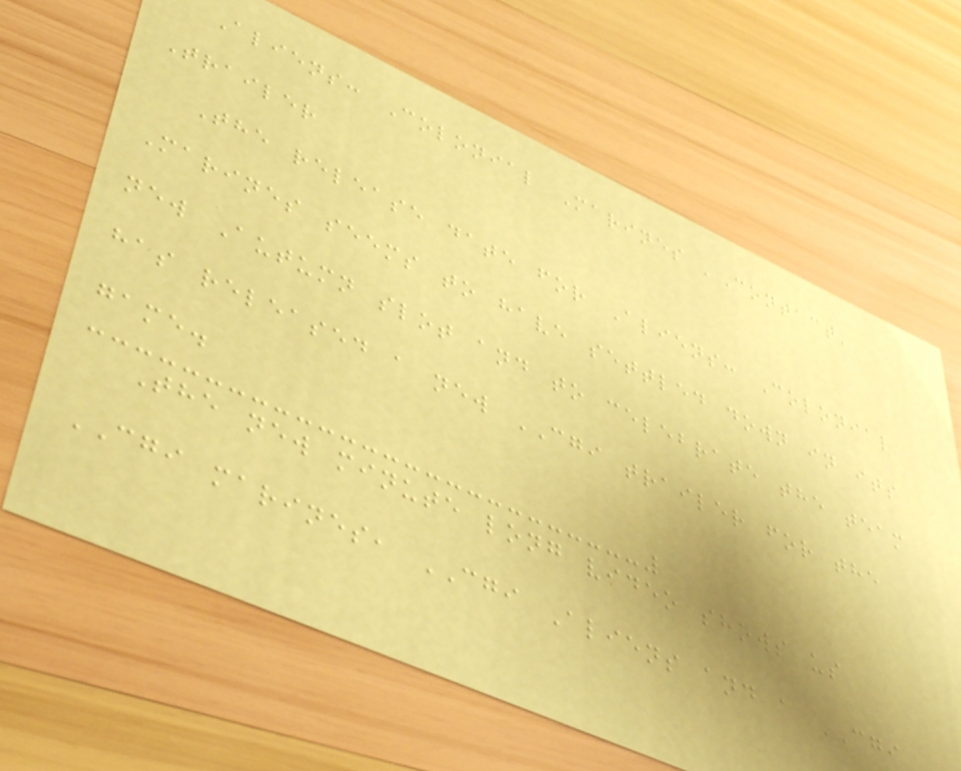Aliens: Colonial Marines 'Contact'
Trailer
The release date for Aliens: Colonial
Marines seems to have settled down in its
new Autumn slot and to celebrate the team
has released a new CGI trailer for the
game.
The new minute long video shows us
CGI marines, CGI Aliens and a CGI
